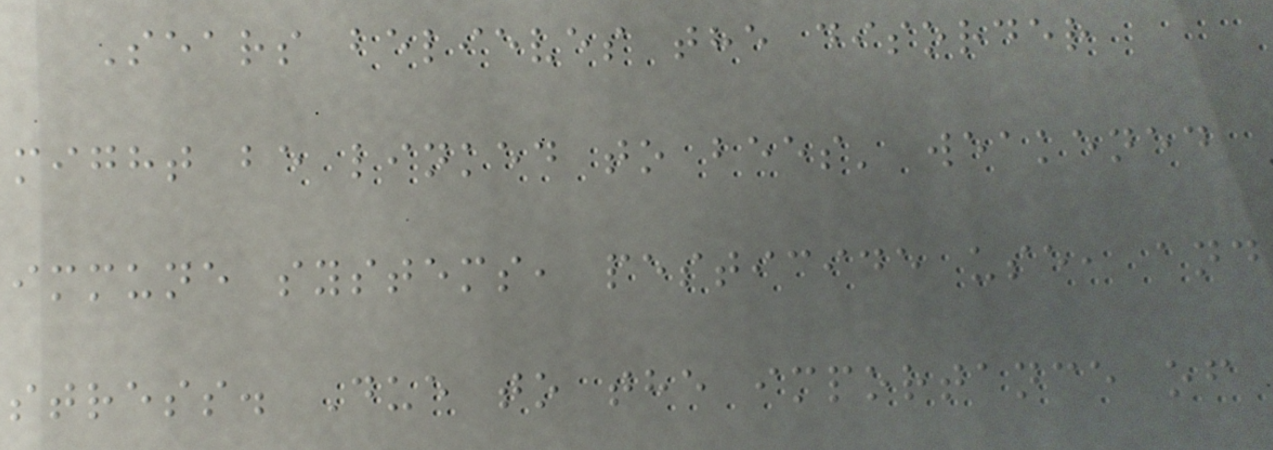Sears believes the disorder
might be linked to bees' weakened
immune systems, pesticide use, and
stress. Due to the importance of
